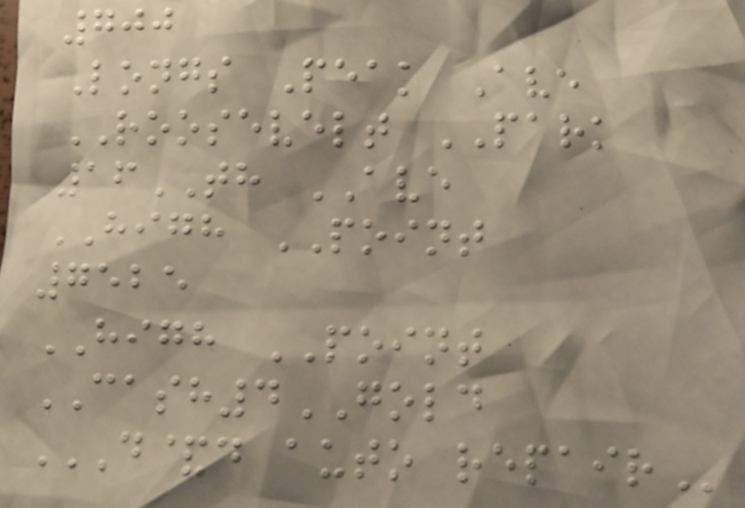700
Longs Peak Ave
ROOSEVELT PARK
16TH AVE
HIGH POINT
7525
HIGH POINT
CASH4GOLD
D&D AUTO REPAIR
